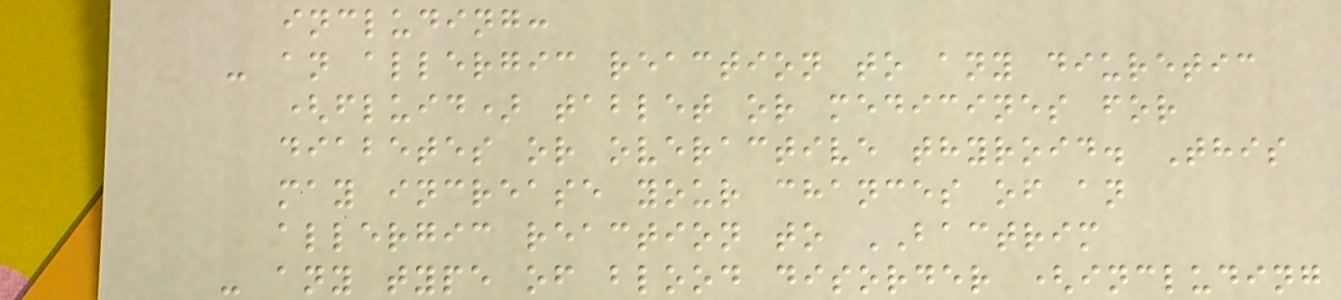including:
- an allergic reaction to any diuretic
(fluid) tablet or medicines for
diabetes or overactive thyroid. This
may increase your chances of an
allergic reaction to BACTRIM
- any type of blood disorder (including
